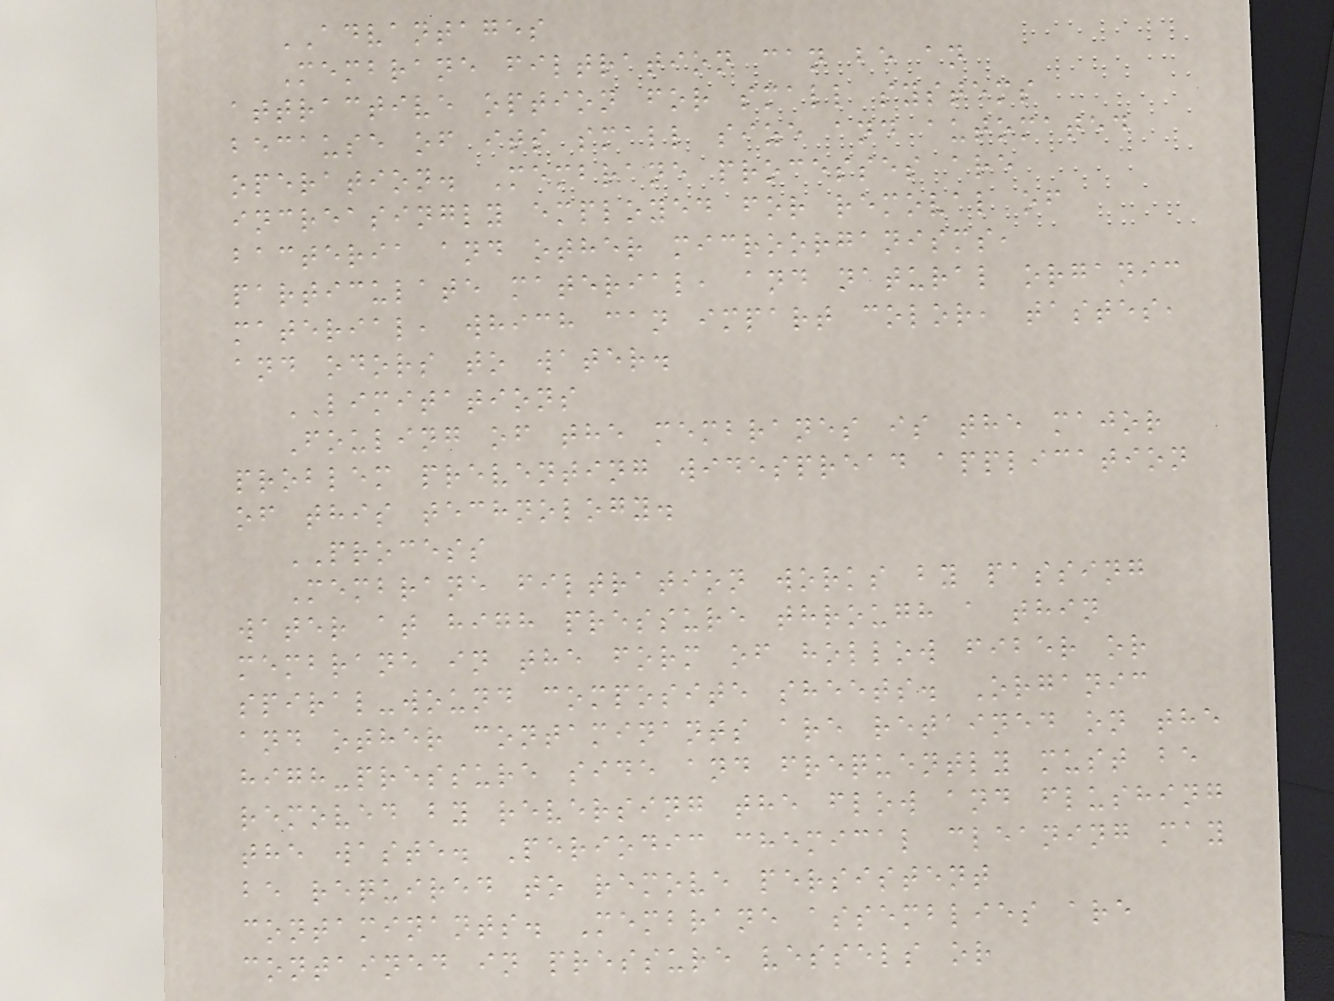ADVANTAGES
Membrane filtration can be an
attractive option for small systems
because of its small size and automated
operation. Membrane processes are
increasingly employed for removal of
bacteria and other microorganisms,
particulate material, and natural organic
material, which can impart color, tastes,
and odors to water.
LIMITATIONS
Fouling of the membranes is the major
problem preventing widespread application
of this technology.
PROCESS
Membrane filtration works by passing
water at high pressure through a thin
membrane in the form of hollow fiber or
spiral-wound composite sheets. Organic
and other contaminants are retained on the
high-pressure side and frequently must be
removed by reversing the flow and flushing
the waste. Periodic chemical cleaning may
be required to remove persistent
contaminants. Membrane assemblies are
contained in pressure vessels or
